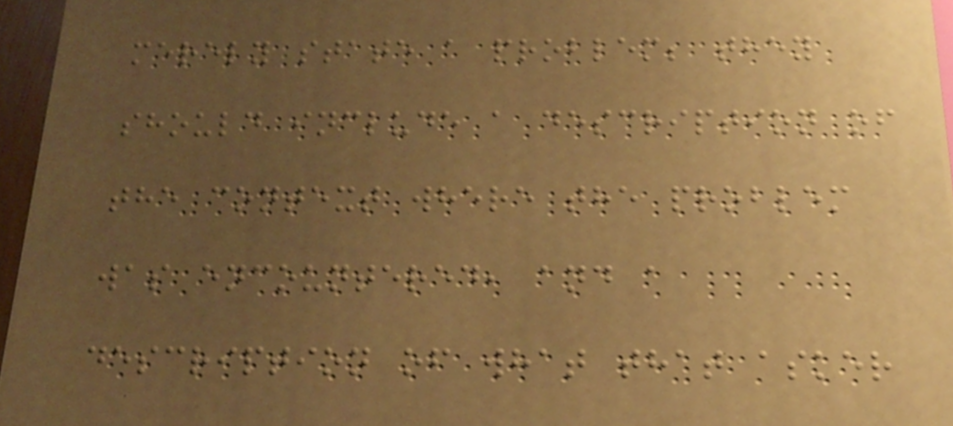merely state a problem; they
should include a description of
the context where the problem
was encountered, and a
description of what that asker
